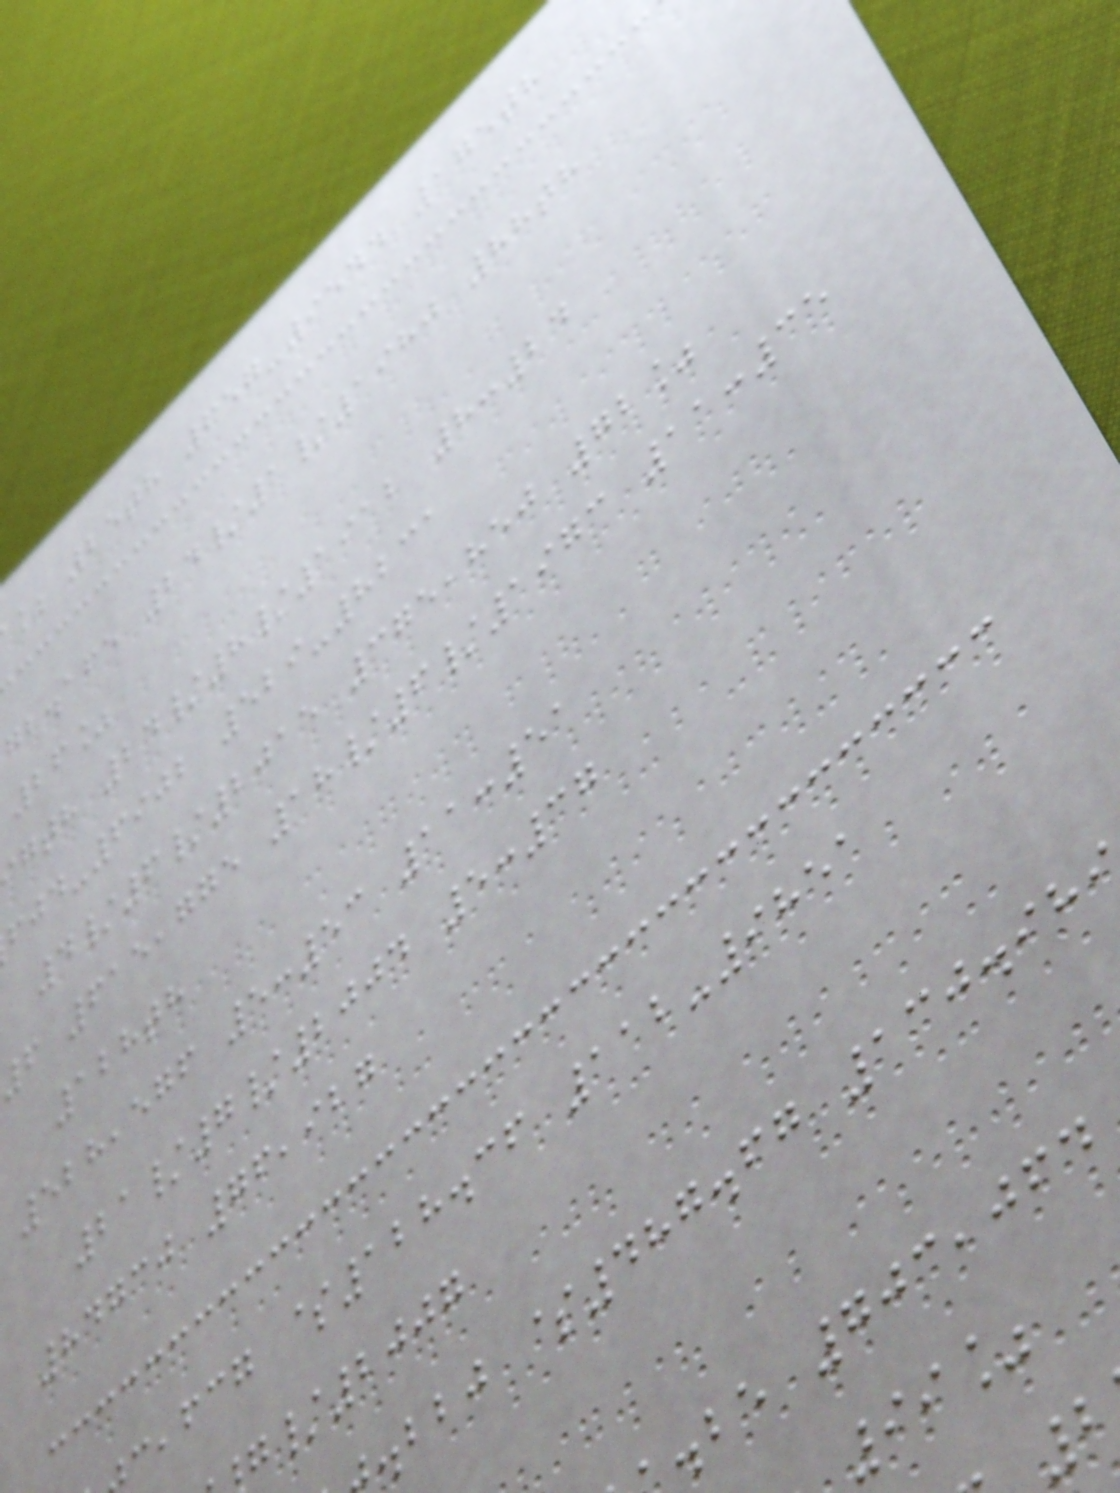% 25th 657-9544 175th
gb.afe 24/1/1980 88th
26%
gth 24/8/1912 8:24
-6902 529-8231
4/6/2015 375,850 72%
6 615,775 18/6/1973 11:35
128th
528,576 5:53 11:51
21/7/2004 5:37
84730 76,927
,fcg $128.36 112-9851
/2007
.bbj $487.67 130.98
.be 703,064
